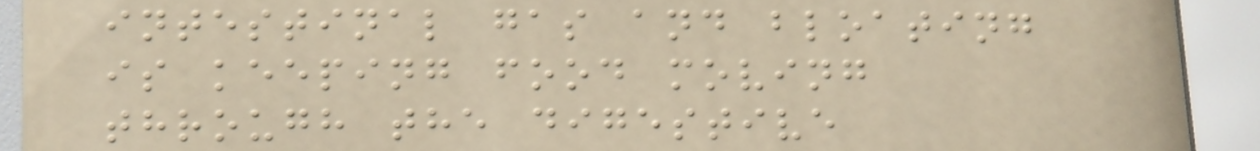intestinal gas and bloating
is keeping food moving
through the digestive
